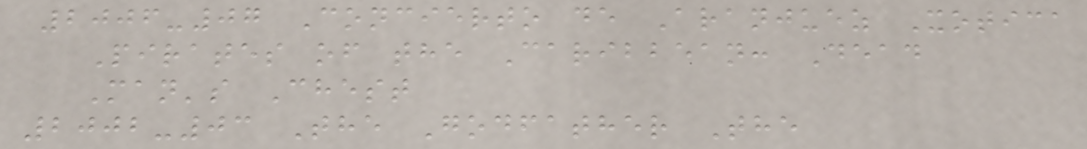2006-07 Concierto de Aranjuez Xotica
Pirates of the Caribbean: Dead
Man's Chest
2002-03 The Godfather The
